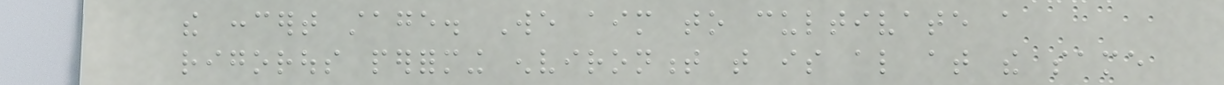the concert stage. We aim to cultivate a
rigorous performing environment that is also at the same
